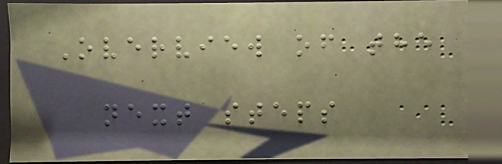Overview of the
next steps
